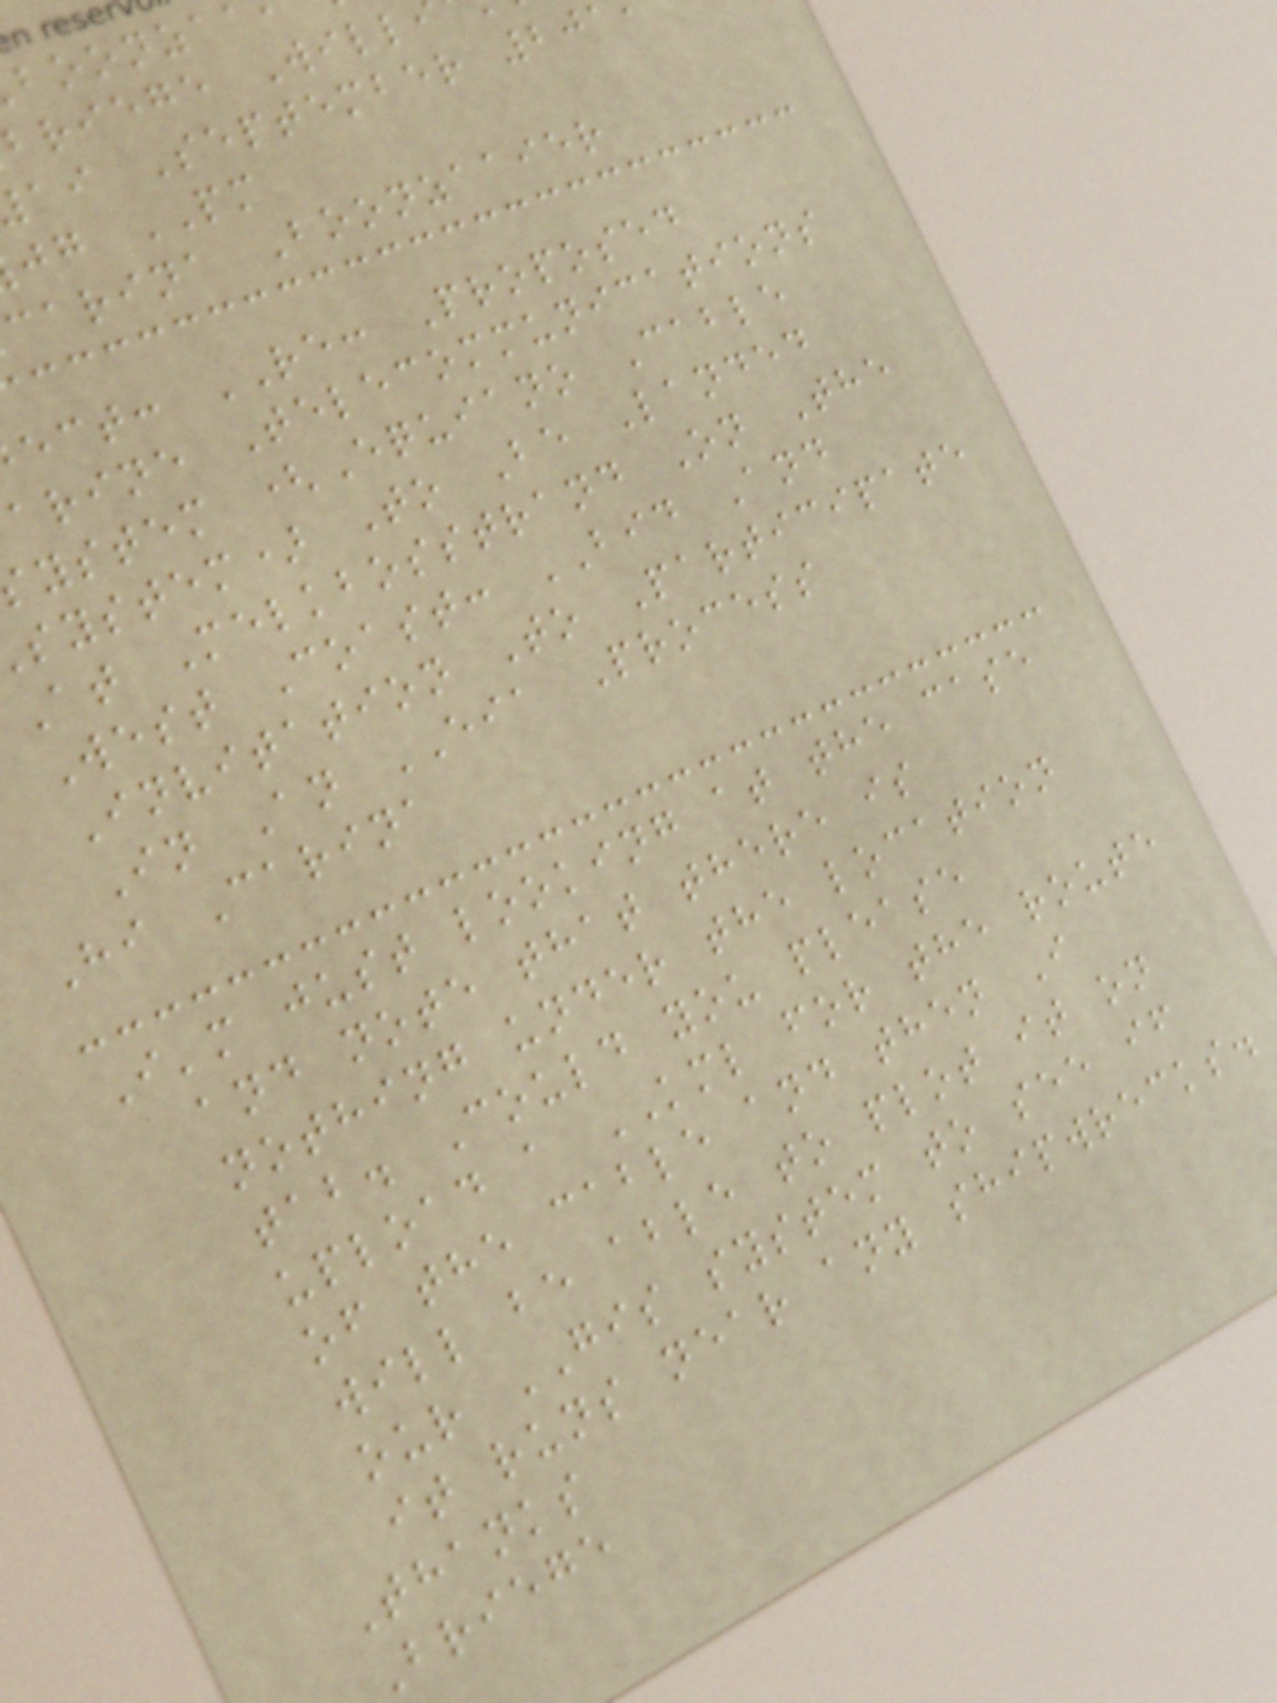briege Will
ai September 20
jg PM
carina Boonzaaier
ect: RE: Proposed
arine Telecommunications
ystem (Equiano Cable
system) To Be Landed
At Melkbosstrand On The
West Coast: BID And
Invitation To Participate
In An EIA Process
Hi Carina
I'm just looking at the case
and note that there is
nothing under the location
tab. Could you please
upload a KML for the route
of the cable and then I
will be able to plot it on
our GIS system to see if
it runs near any shipwrecks.
Thanks
Briege
